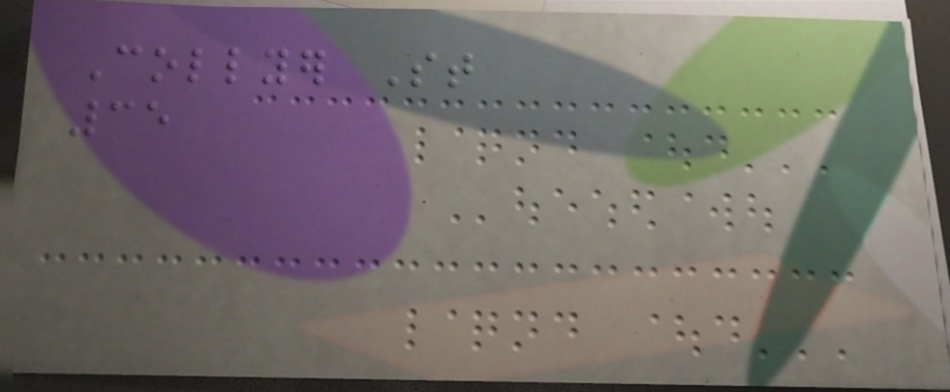Collyer St
35
